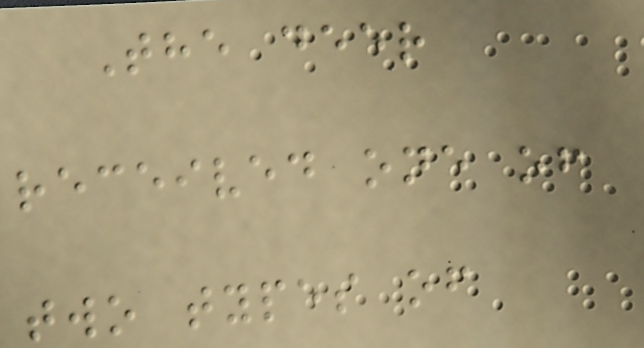The deer
received one of
two types of
